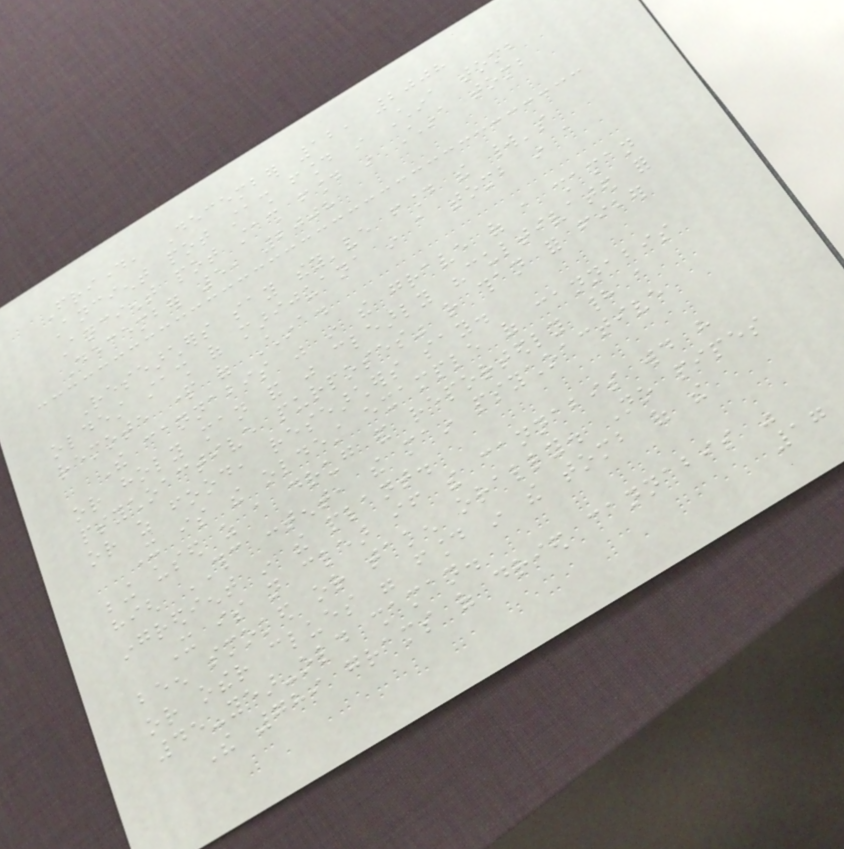Friday, December 12, 2008
Ancient pot stash found in China tomb
Ancient pot stash found in China tomb
December 5, 2008
Researchers say they've found the world's
oldest stash of marijuana in a tomb in a
remote part of China.
The cannabis was in the grave of a shaman
or holy man and was clearly "cultivated for
psychoactive purposes" rather than for fiber
or as food, researchers say.
It is the oldest example of cannabis
being used as a drug and reportedly had a
high THC content, the main psychoactive
ingredient in the plant.
It is not clear if the cannabis would have
been smoked or taken orally. No pipes
or other clues were found in the tomb of the
45-year-old shaman.
The 789 grams of dried cannabis was
17
